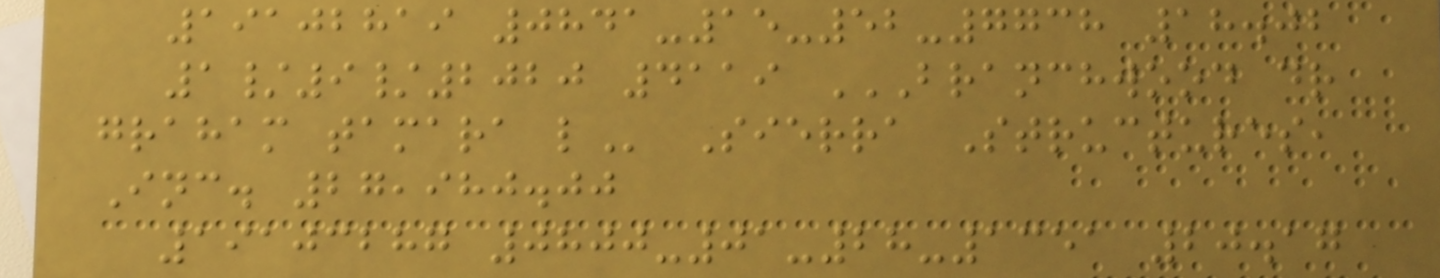19102819 0841-15-52-7738 18.02
1/9/2020 4119 BRANCHWOOD DR
GRAHAM TAMARA L Sierra Structures,
Inc. 27,980.00
19103287 0800-01-28-1351 20.17
